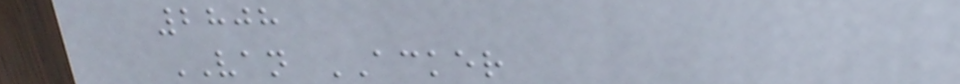2808
VAN ACKER
